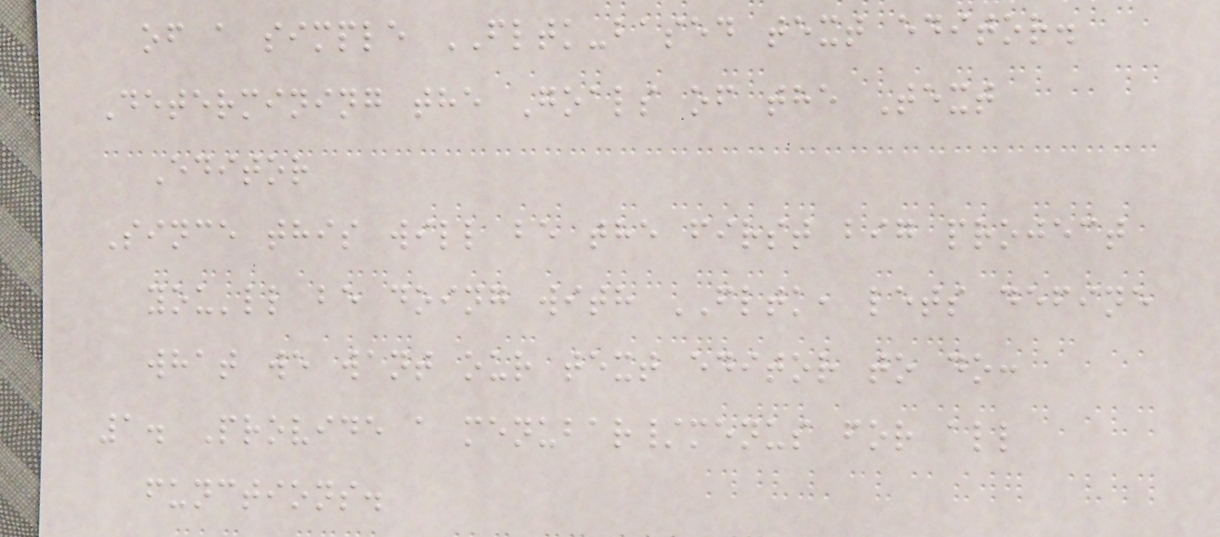of a simple FLTK-based text editor.
Determining the Goals of the Text
Editor
Since this will be the first big project
you'll be doing with FLTK, lets define
what we want our text editor to do:
1. Provide a menubar/menus for all
functions.
